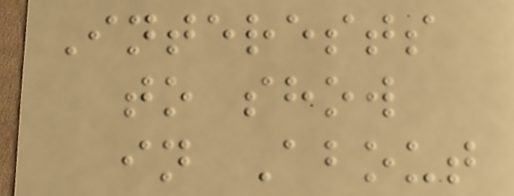Interests
to show
in About
